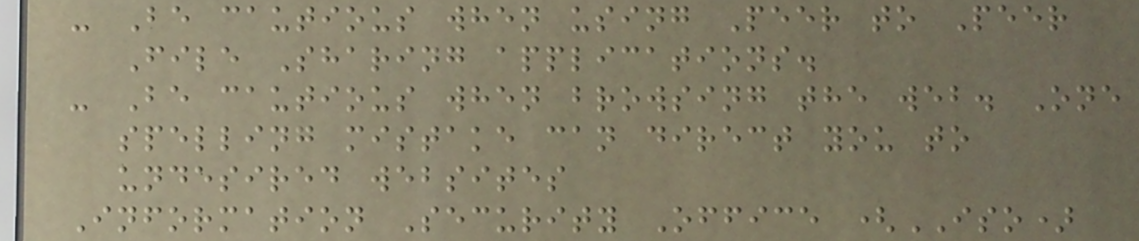- Be cautious when using Peer to Peer
File Sharing applications.
- Be cautious when browsing the web. One
spelling mistake can direct you to
undesired websites
Information Security Office (ISO)
